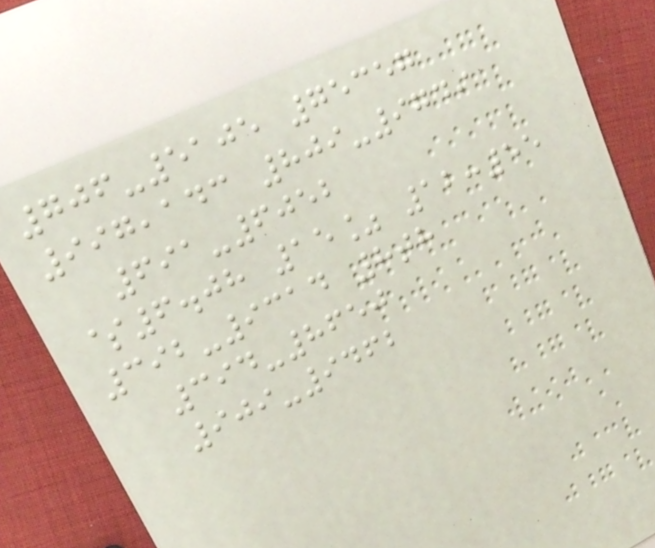706-5105 75357
997,143 809-9749
691-6052
$6.08 15% 12:55
392-9314 8th
394-8650
909-9462
